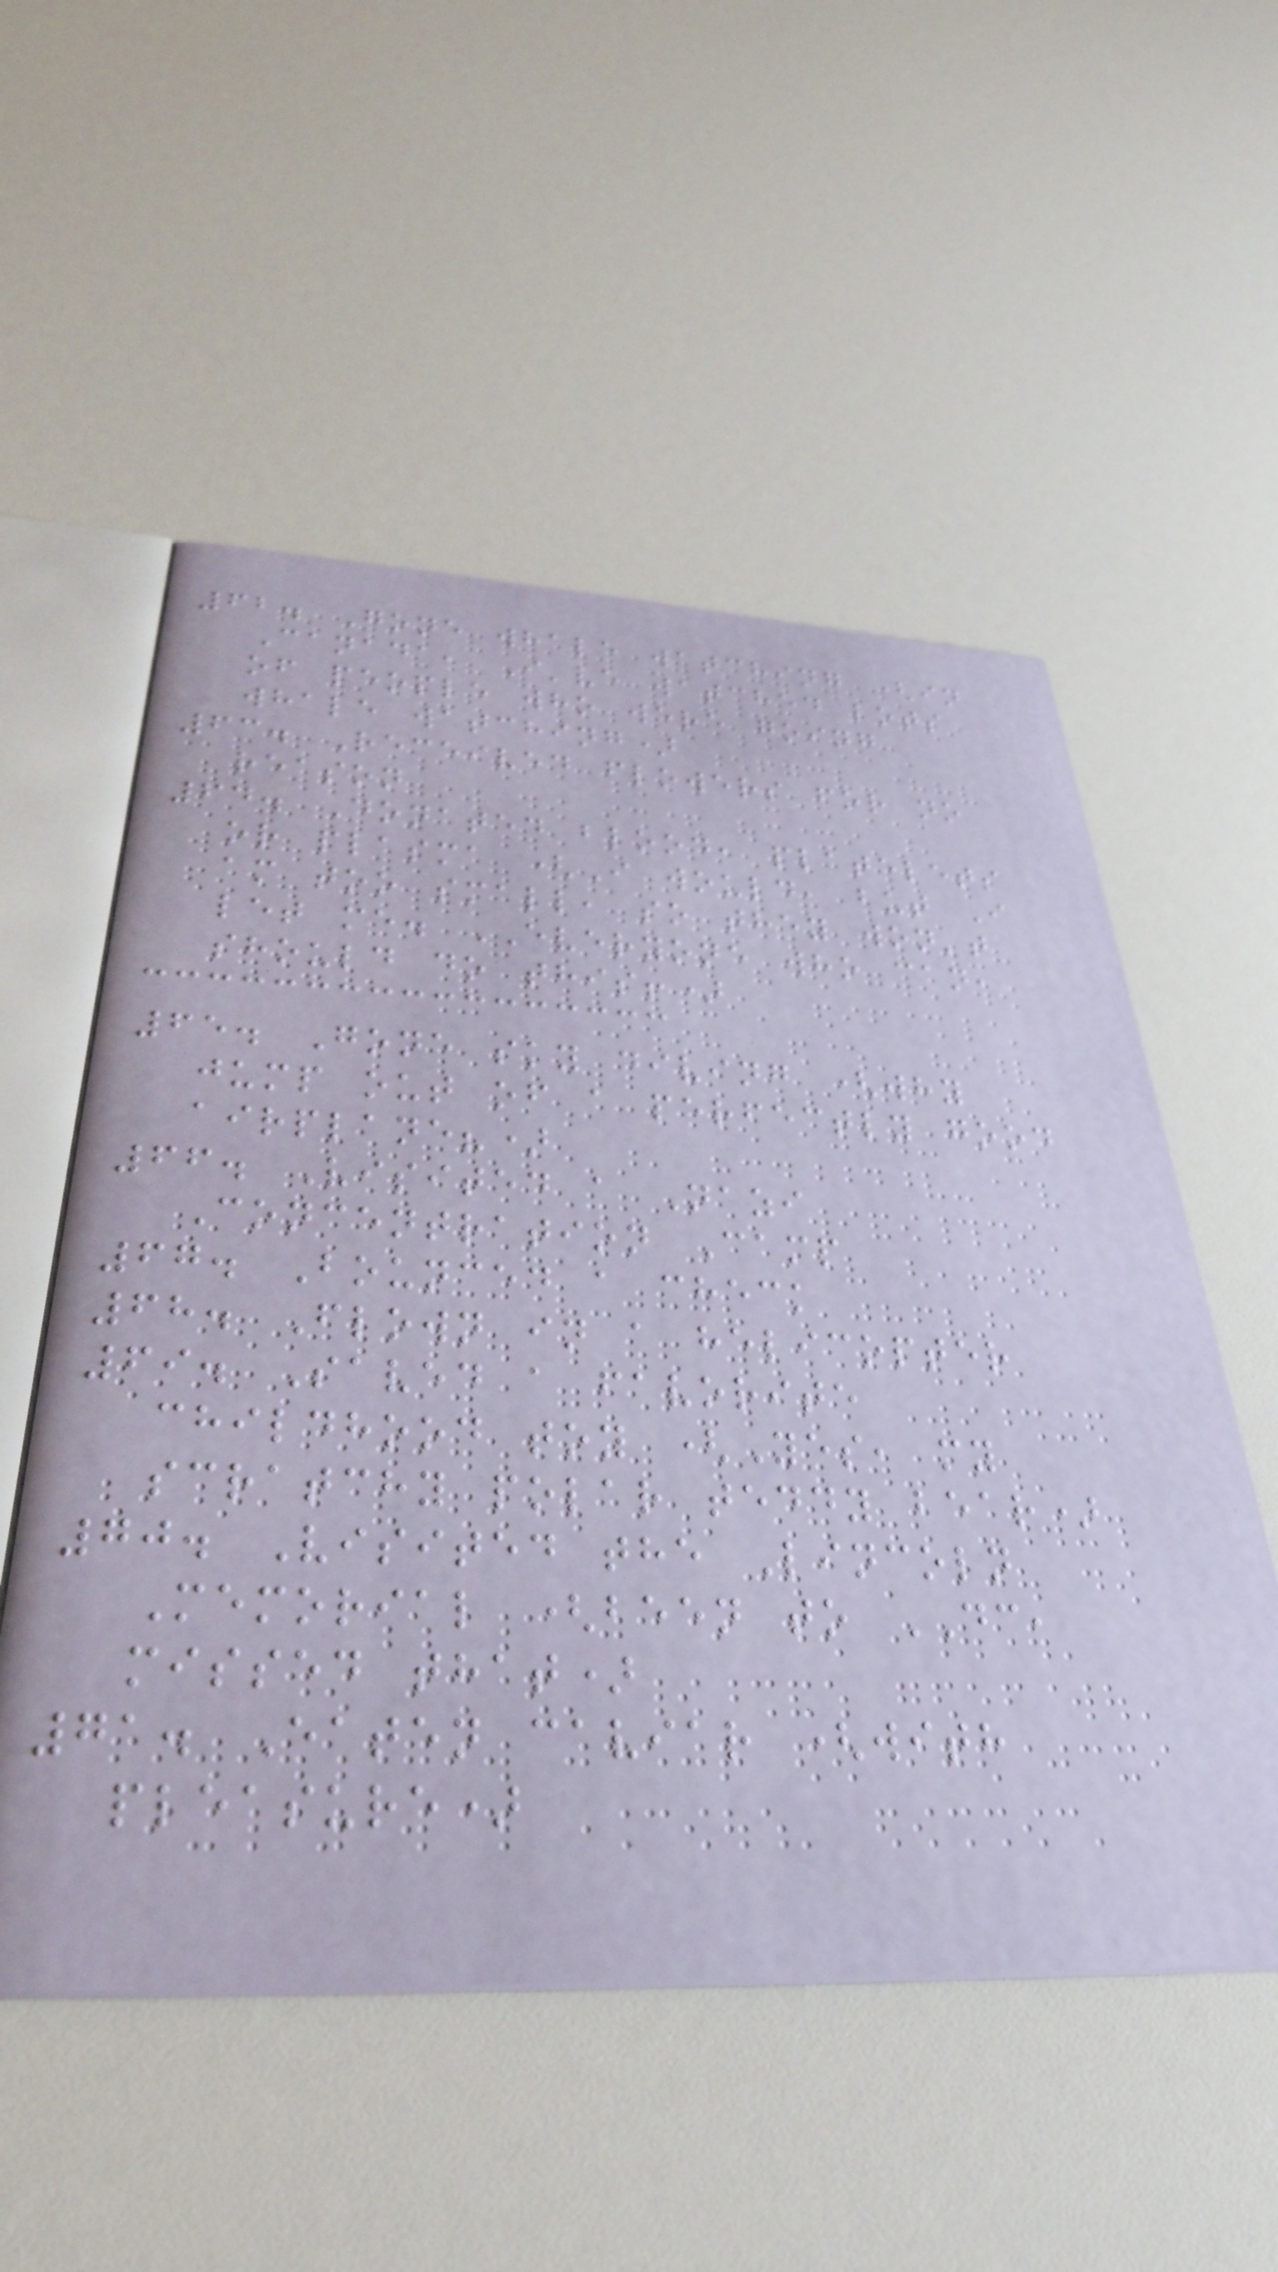62. Gone whale watching (in
Canada, I've watched lots
of people who were going
whale watching)
63. Received flowers for no
reason
64. Donated blood, platelets
or plasma (I would, but I
am too small, so they won't
let me. EVERYONE who can,
should do this!)
65. Gone sky diving (why
jump out of a perfectly good
airplane?)
66. Visited a Nazi
Concentration Camp
67. Bounced a check
68. Flown in a helicopter
69. Saved a favorite
childhood toy (Yes, my
scratchy polar teddy bear)
70. Visited the Lincoln
Memorial (been to DC,
missed that)
71. Eaten caviar (with
pleasure)
